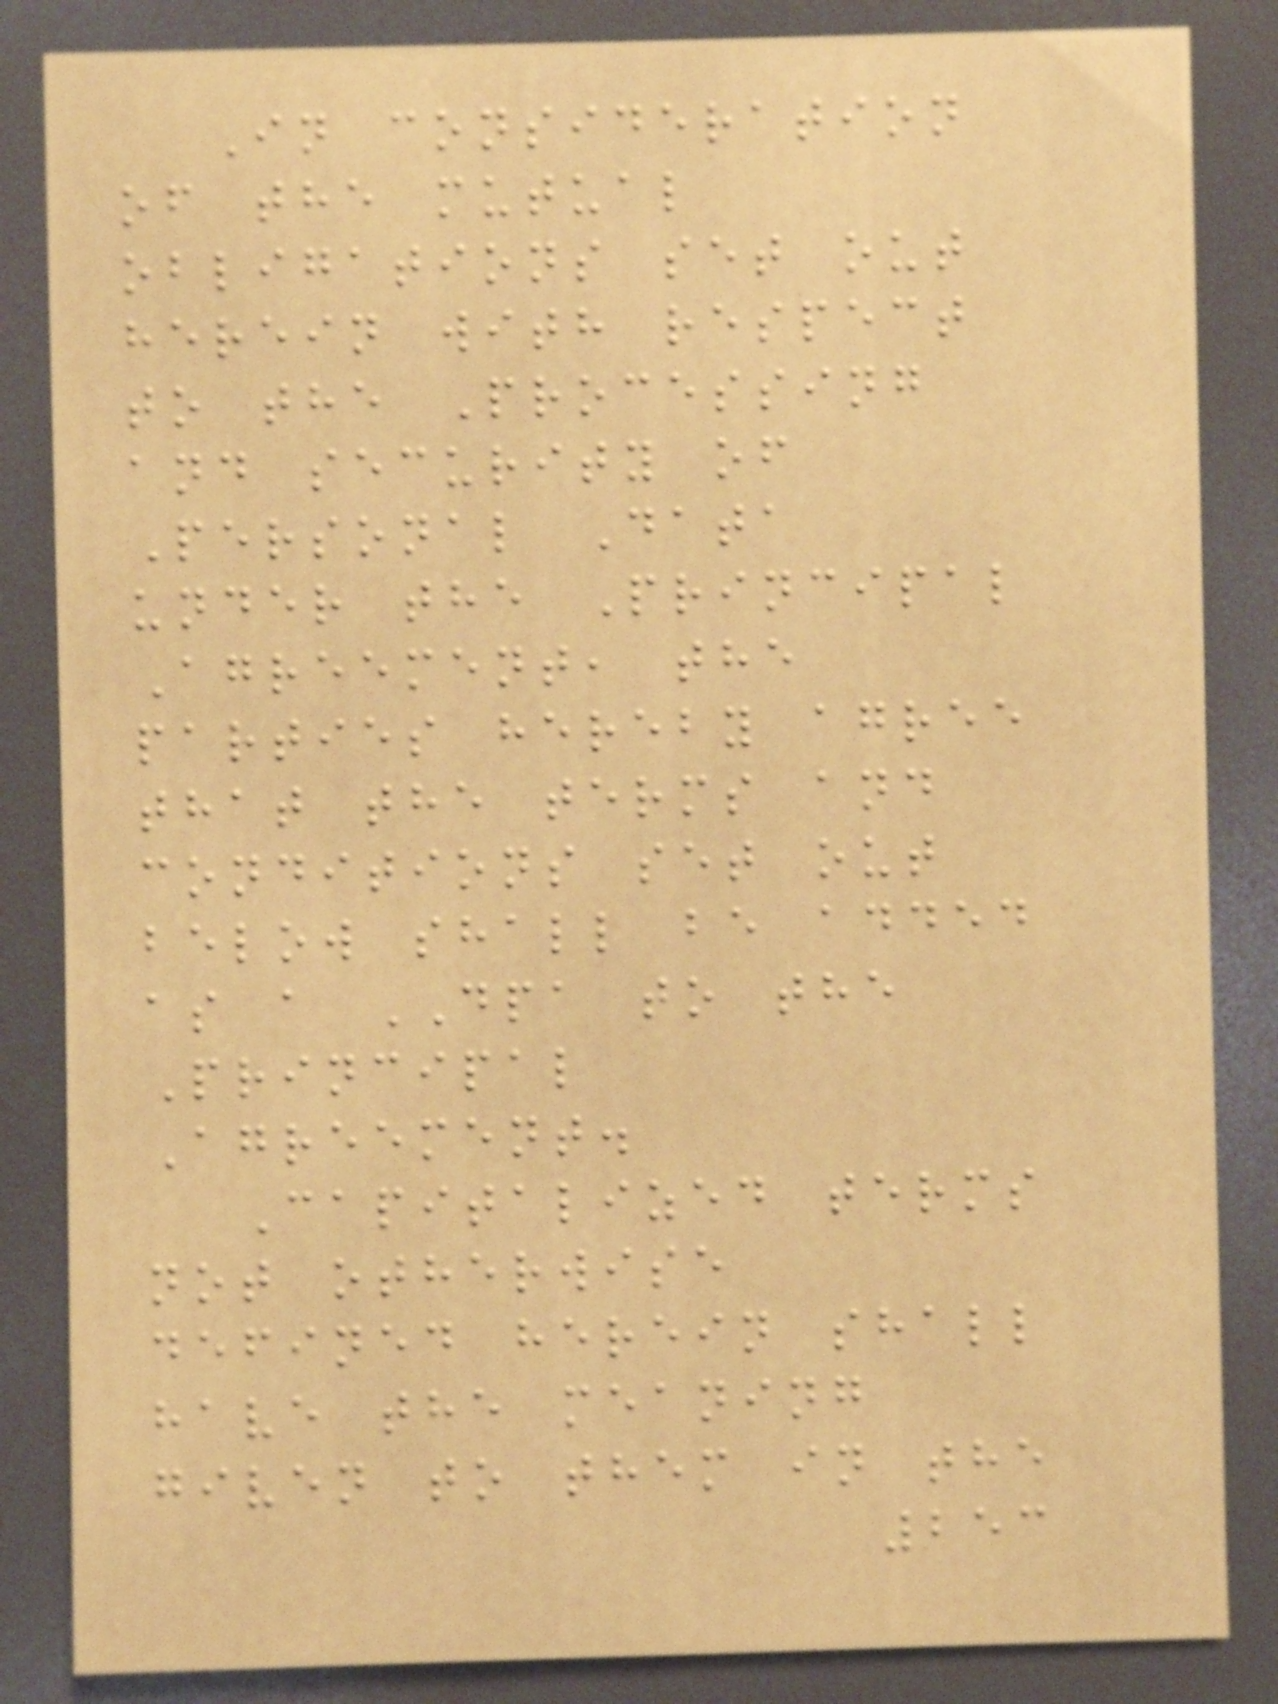In consideration
of the mutual
obligations set out
herein with respect
to the Processing
and security of
Personal Data
under the Principal
Agreement, the
parties hereby agree
that the terms and
conditions set out
below shall be added
as a DPA to the
Principal
Agreement.
Capitalized terms
not otherwise
defined herein shall
have the meaning
given to them in the
253
